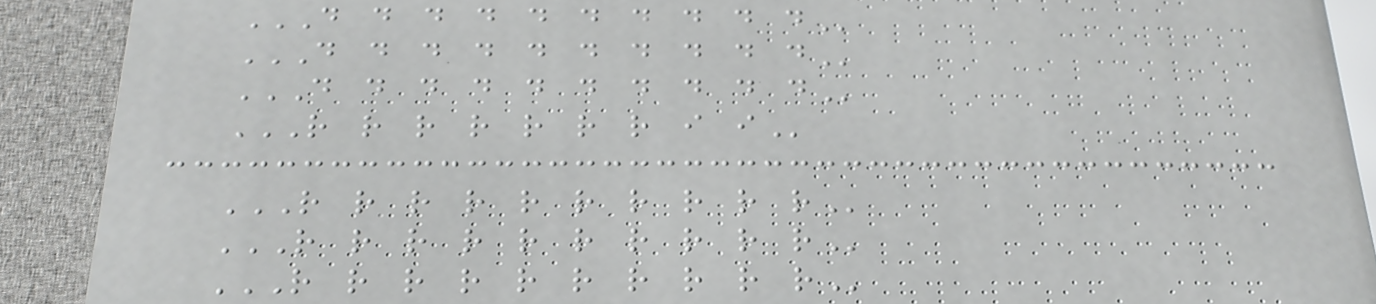D D D D D D D D D D
D D D D D D D D D D
D D D D D D D D D D
R R R R R R R I I
R R R R R R R R R R
R R R R R R R R R R
R R R R R R R R R R
